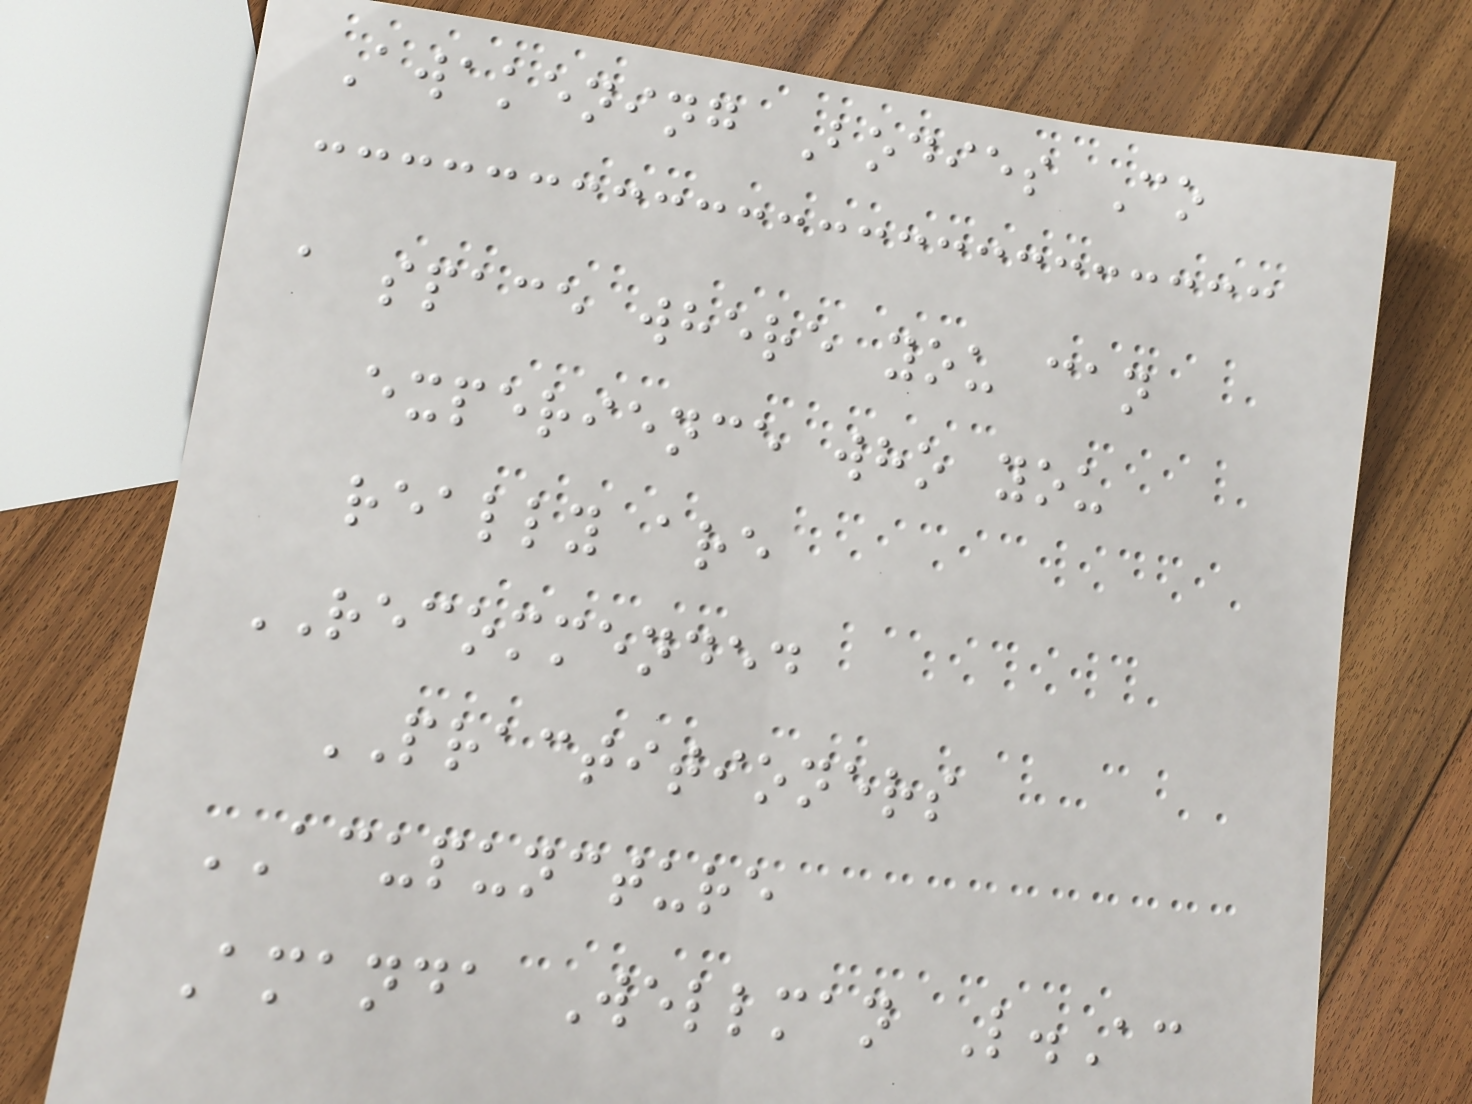Awakening Bodies Co
a space where you can
experience who you
really are
RECOMMENDED
PRACTITIONERS
ACUPUNCTURE
Amanda Wellman L.Ac
